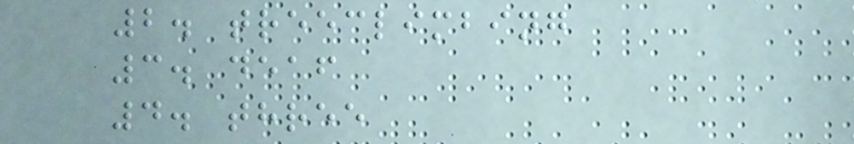2. treeclimbing
3. deaf
4. three
